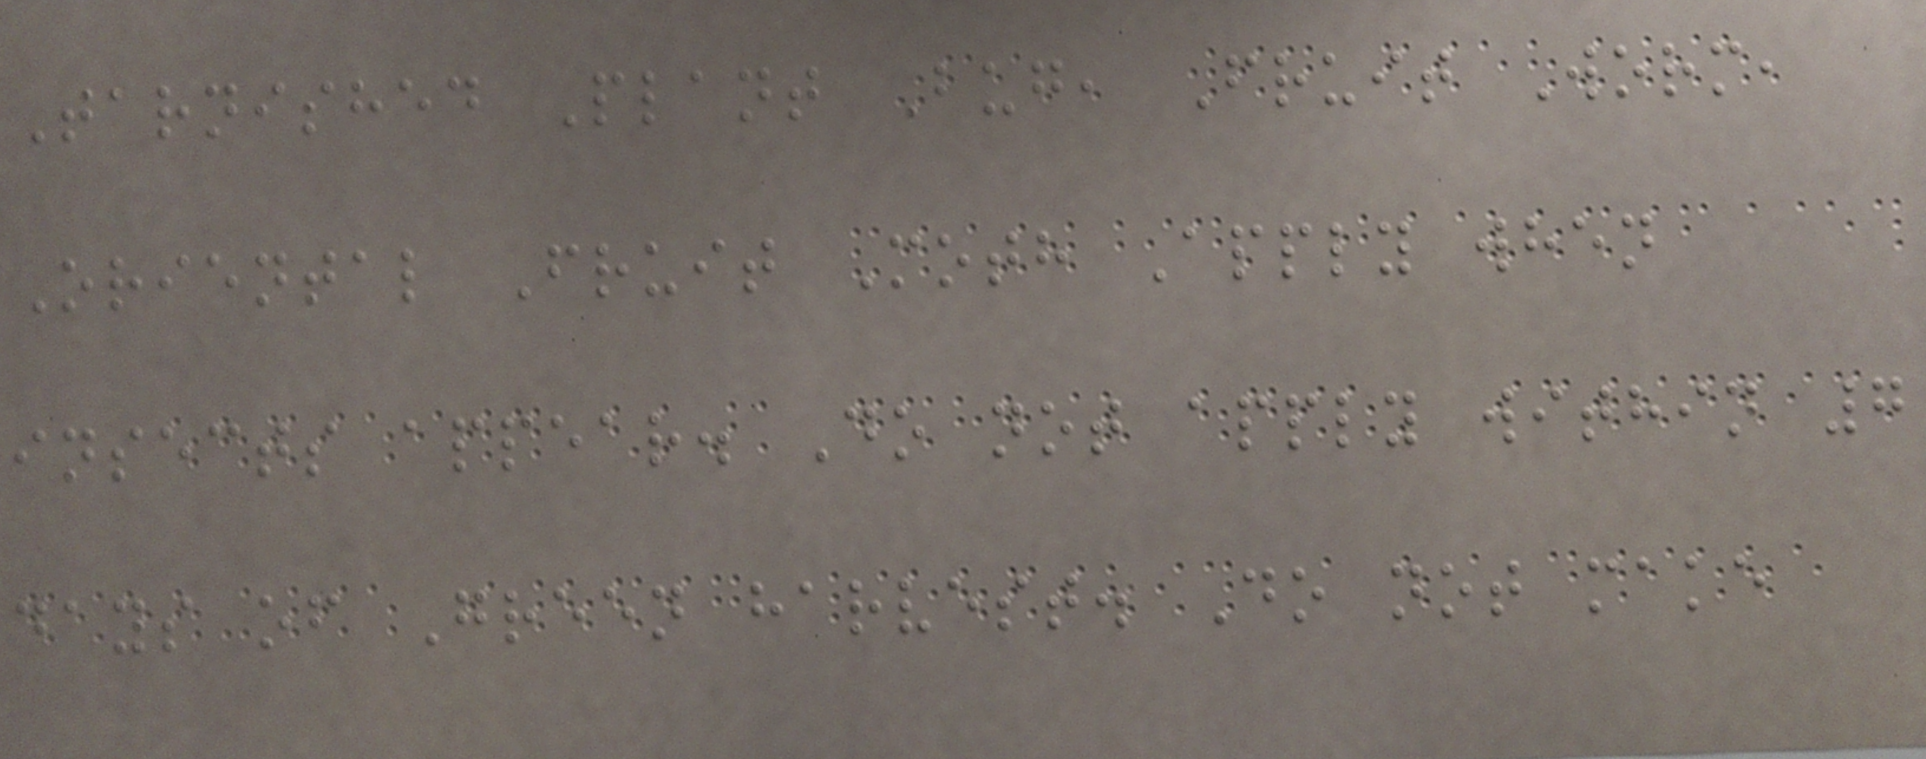Tarnished Plant Bug, Fruit Worm,
Oriental Fruit Moth Apply when
insects appear. Do not apply within 7
days of Green harvest. Do not make
